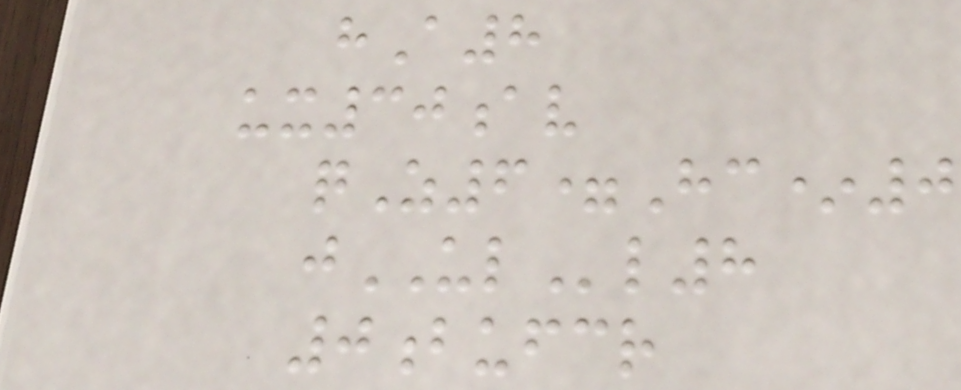hA8
ux30av
qZ6=Hc*0
jULl8
0bufcr
